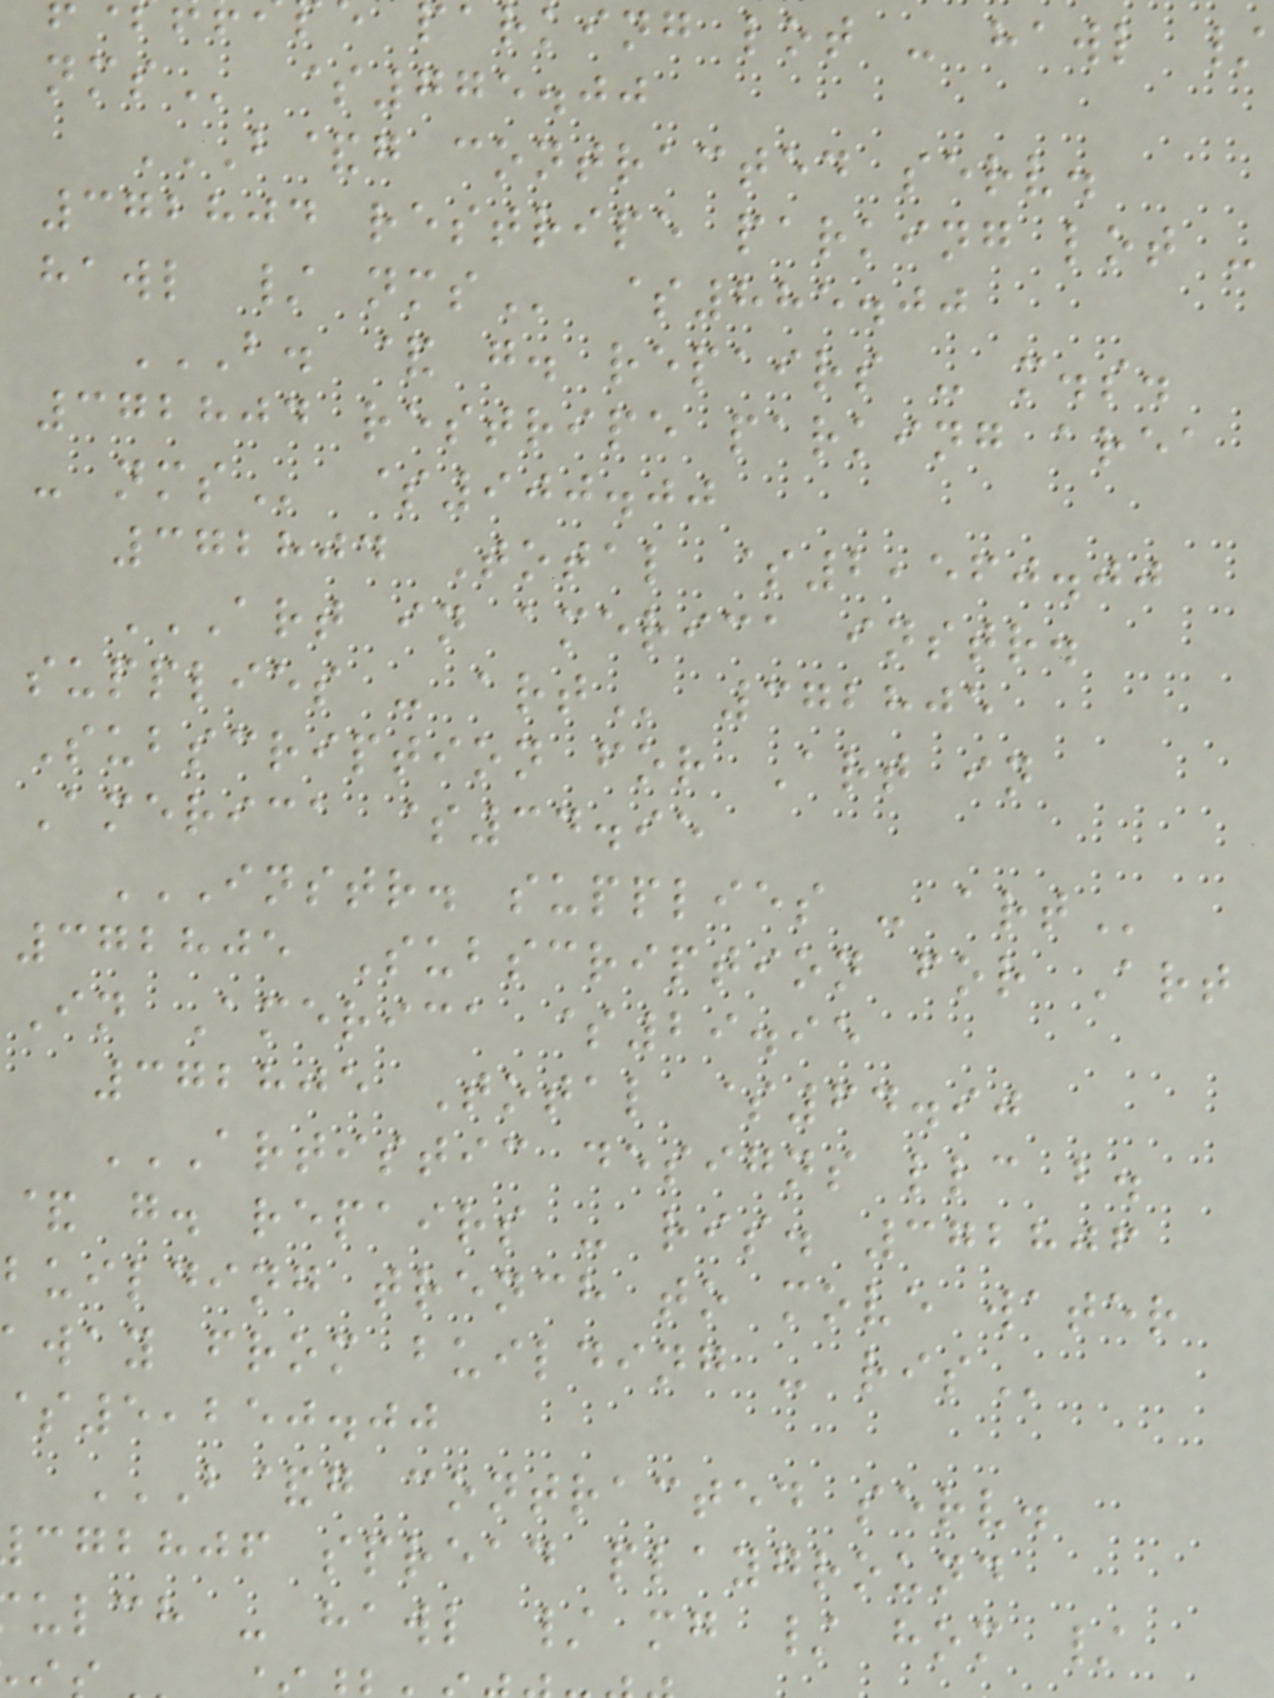arking lot - hawl /
$775.00
B&G CONTRACTED SERV.
372804 restripe parking lot -
hawl /
B. & G. REPAIRS - M.S.
372804 restripe parking area
372804 Total $2,560.00
ART IN AMERICA INSTR.
supplies -
Subscription for Art in
America $34.95
INSTR. SUPPLIES - ART
372805 Subscription for Art
In America $29.95
372805 Total $64.90
ARTISTIC DESIGNS LLC B.
& g. repairs - ris. 372806
building trench to move water
away from building -
5,250.00
B&G CONTRACTED SERV.
cgbhjf spread playground
ulch - hawl / mg / hom /
